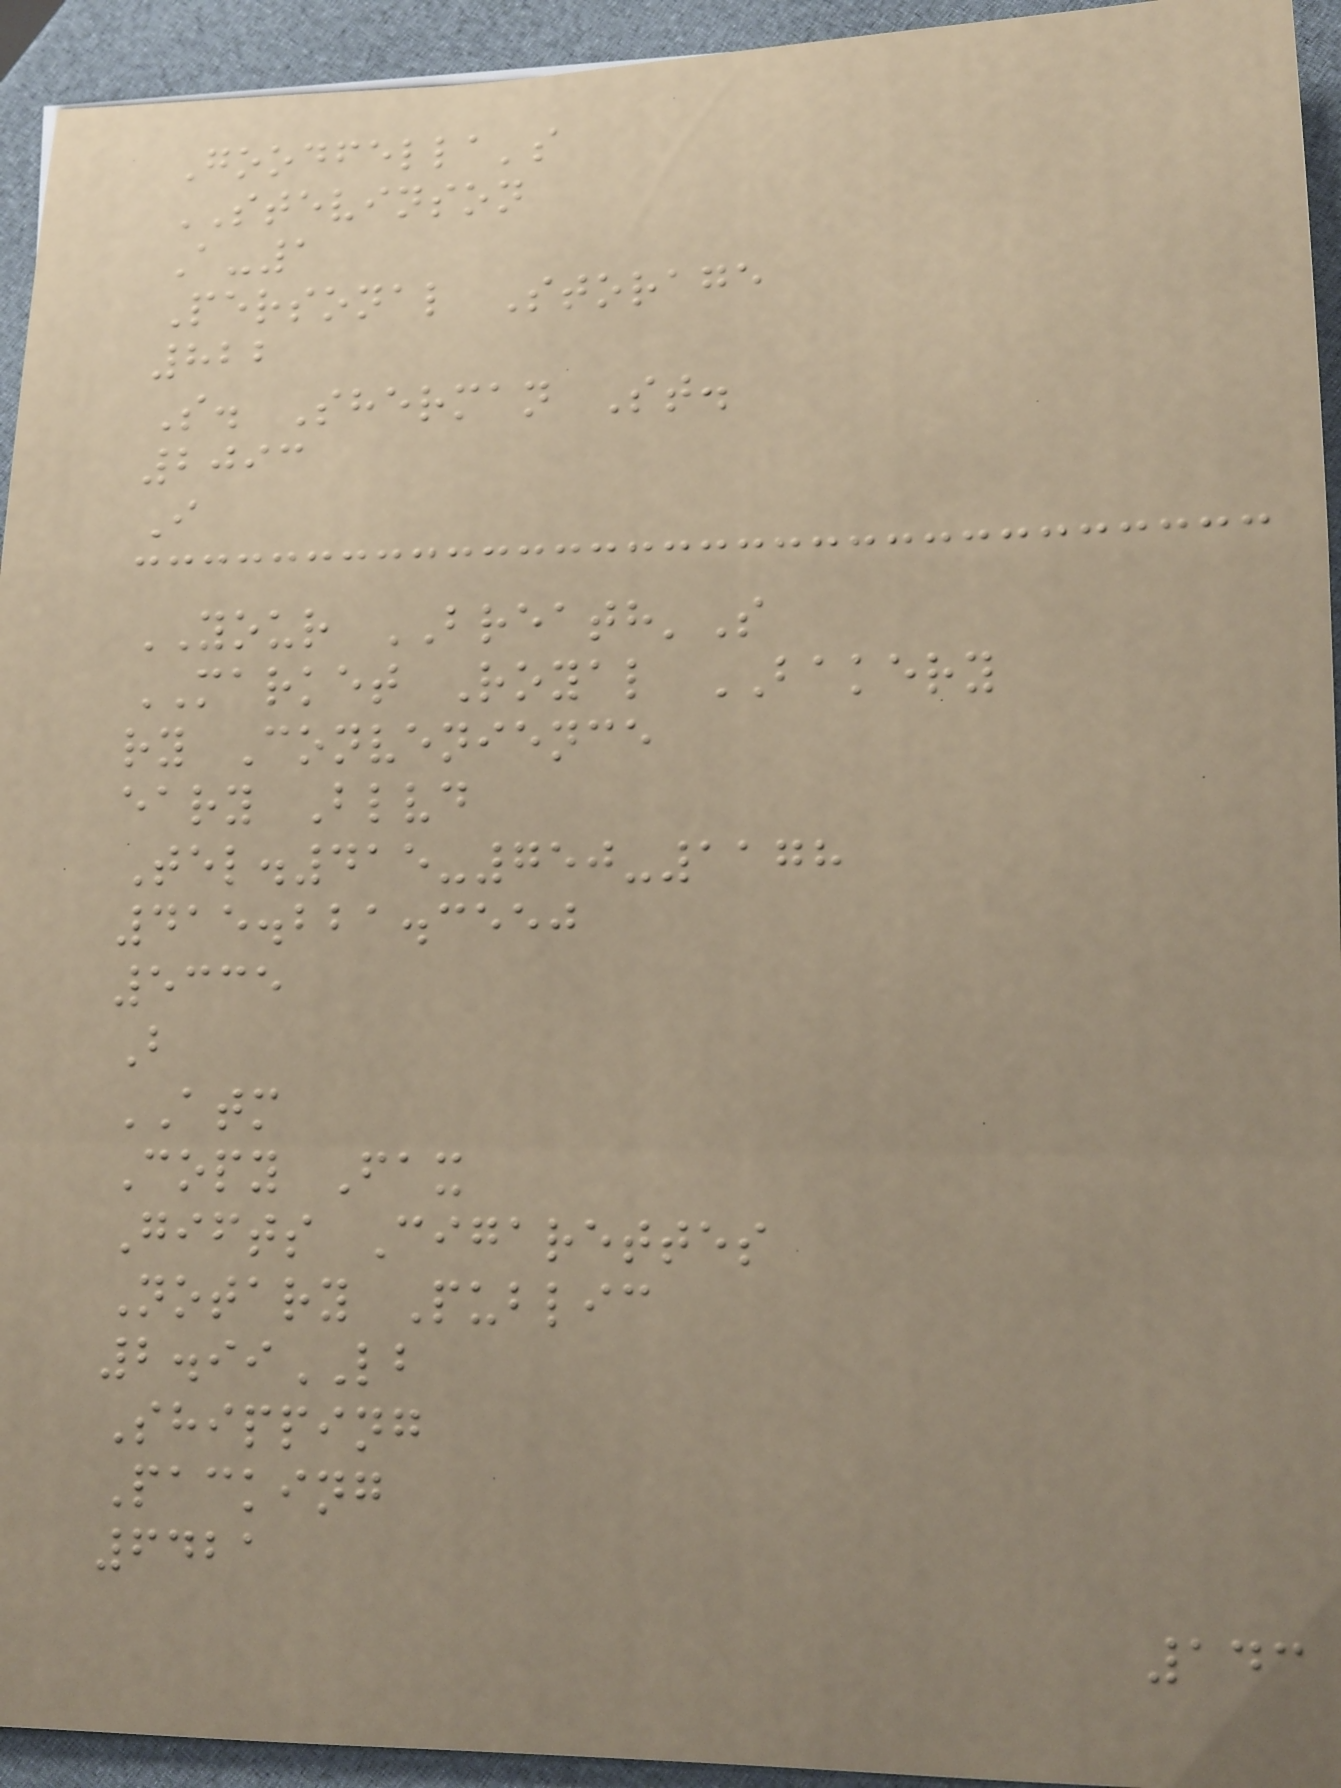Goodfella's
STEVINSON
A-1
Personal Storage
822
S. Sherman St.
2093
I
YOUR BREATH'S
MARKET Royal BAKERY
ry Convenience
eary Blvd
Tel.415-750-1178
415.221.3550
5335
B
ATM
Copy Fax
Gifts Cigarettes
Notary Public
2.99LB
Shipping
Packing
6421
143
